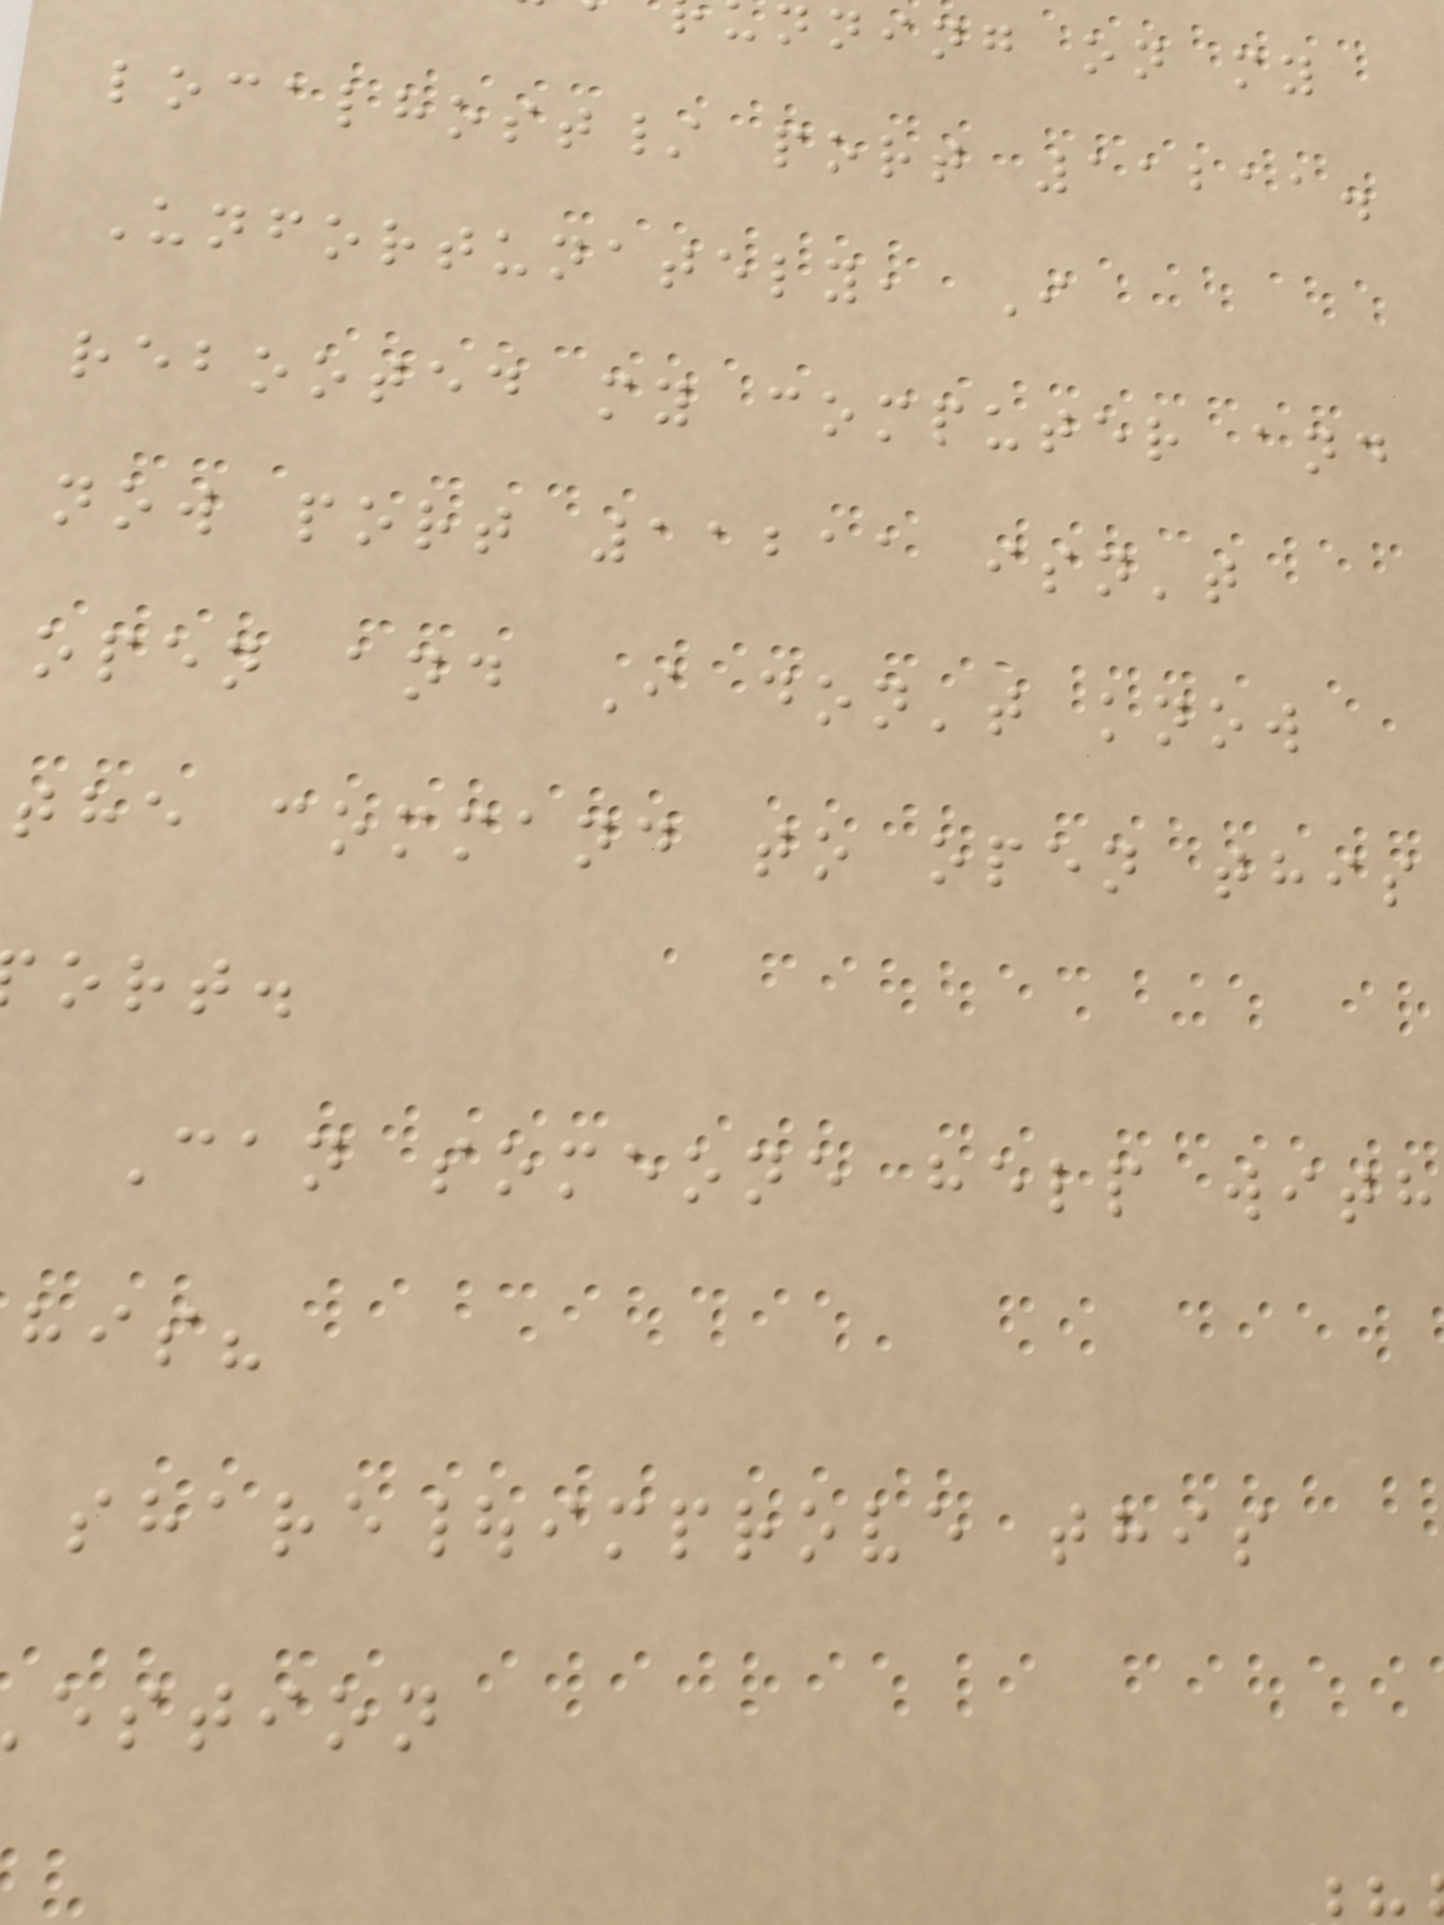nning on my
localhost/ port 11211.
Unfortunately, I
rebooted my computer and
now port 11211 isn't
open and I don't know
the command to open this
ort.
Can someone help with
his?
share|improve this
estion
